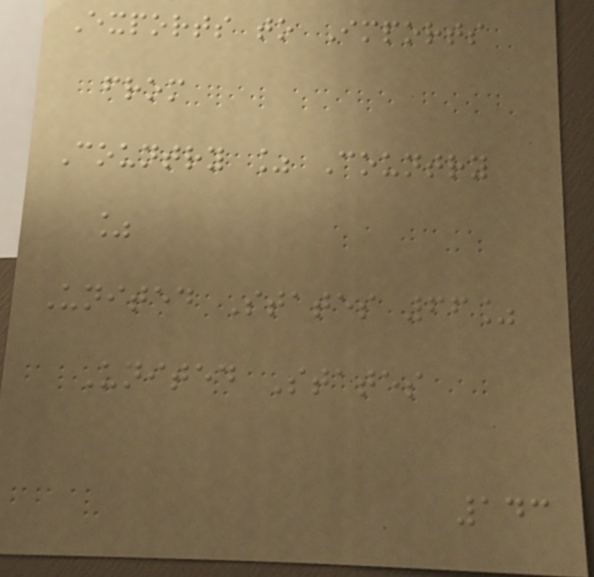Exports to Imports
from
Country % Country
%
United States 66%
United States
143
